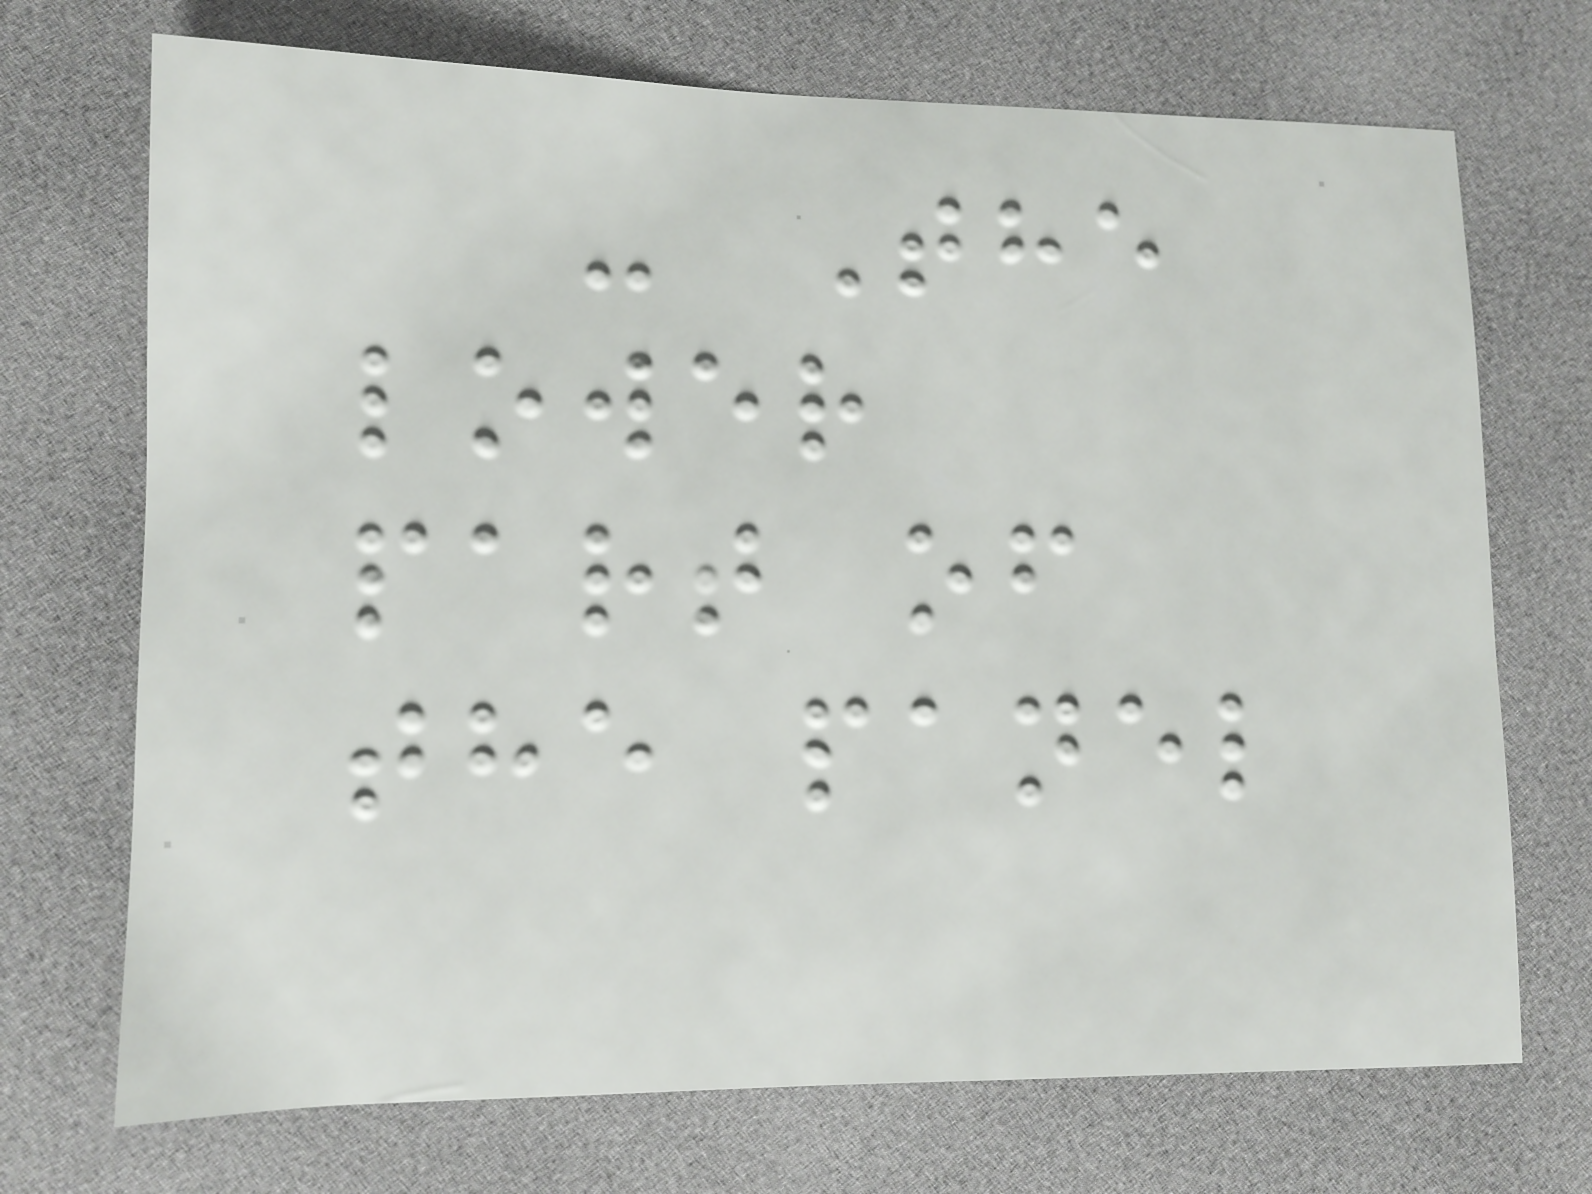- The
lower
part of
the panel
